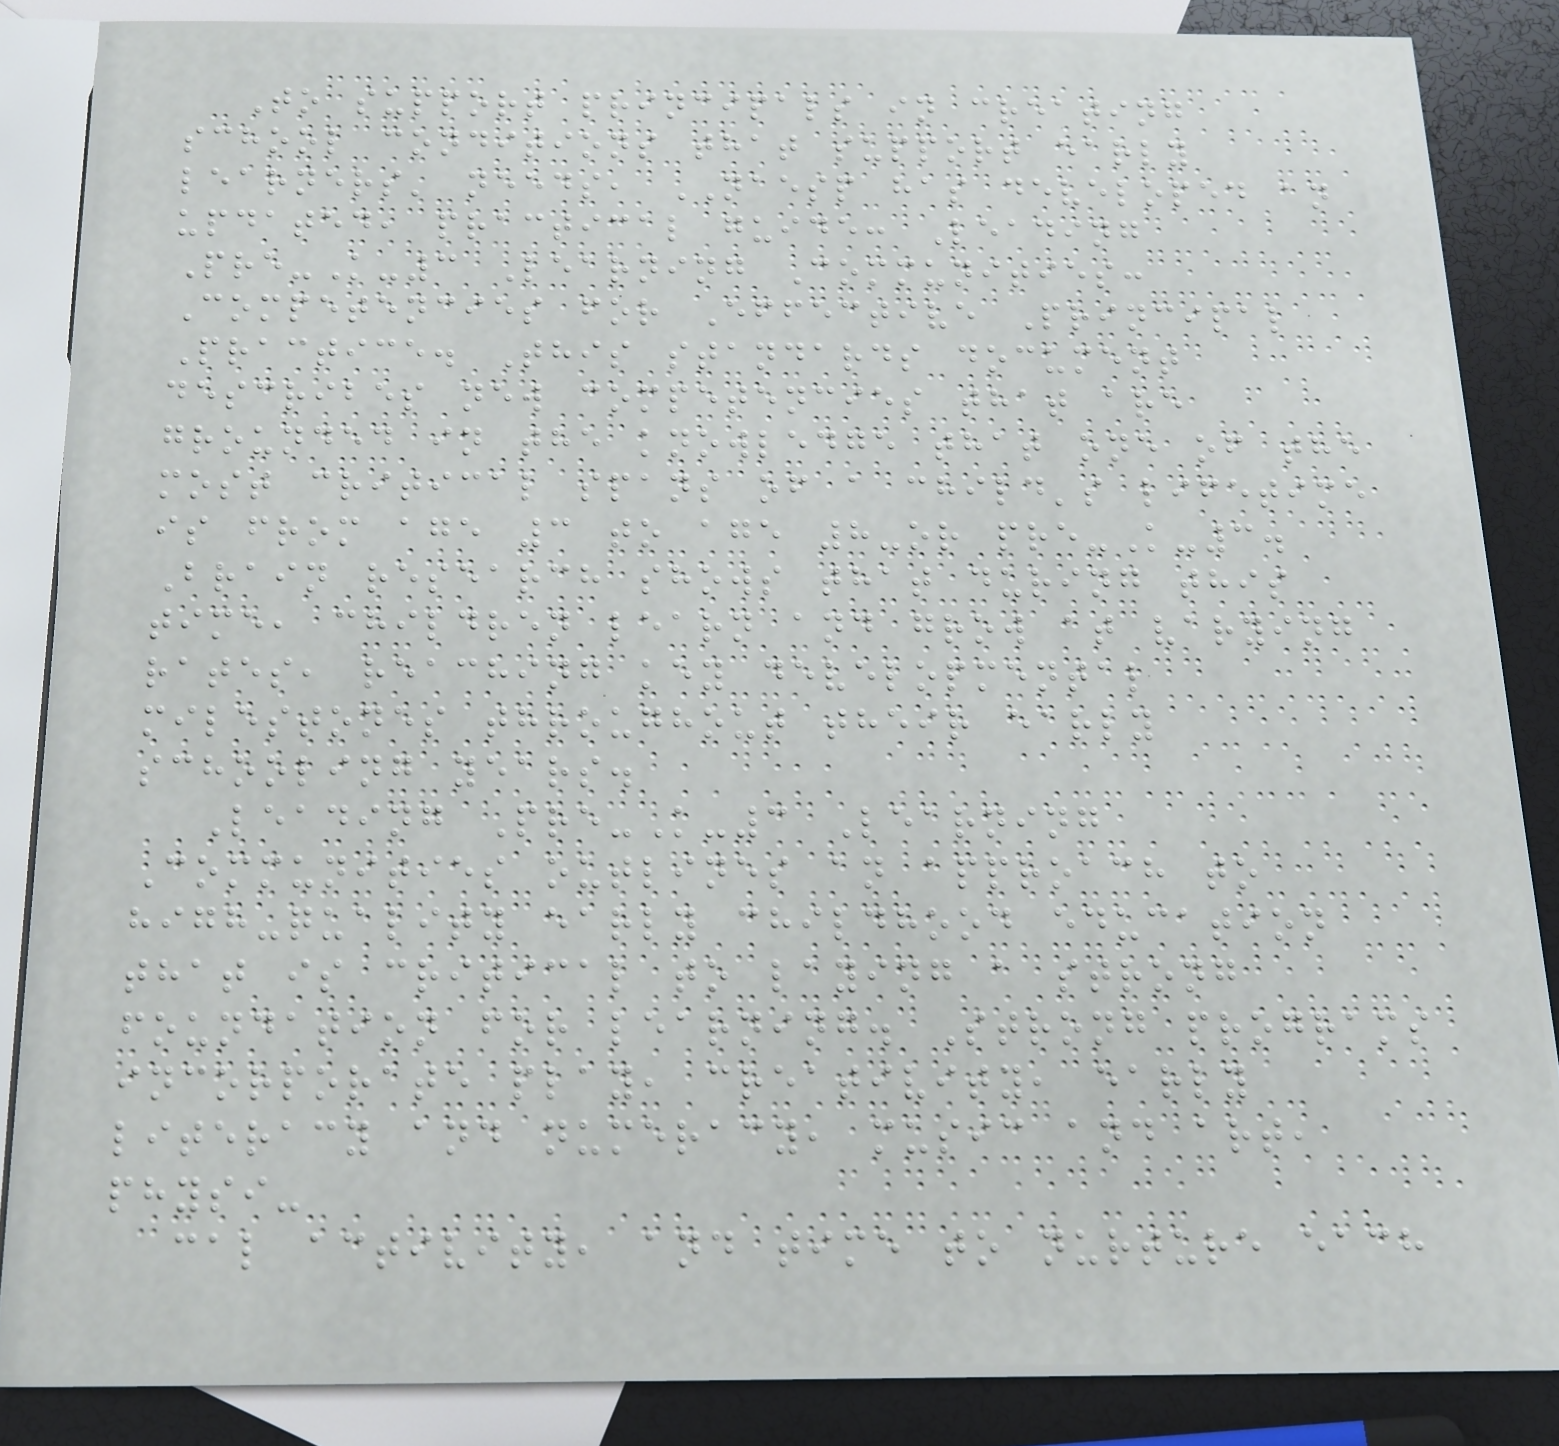To support principals in creating
school conditions that support early
learners' needs, NAESP has developed an
updated, practical guide: Leading
Pre-K-3 Learning Communities:
Competencies for Effective Principal
Practice. This standards document
describes new competencies that are
grounded in the knowledge that one of the
most critical spans of a child's lifetime
is from age 3 to age 8-or pre-K-3.
Brain research shows that during this
time, children learn and grow at varying
rates, reaching key developmental
milestones throughout their early
schooling years.
Leading Pre-K-3 Learning
Communities outlines an approach to
high-quality early childhood education
that is critical to laying a strong
foundation for learning. Strong programs
incorporate play, creativity, early
literacy and numeracy, music and art,
physi-
cal activity, and time to nurture each
